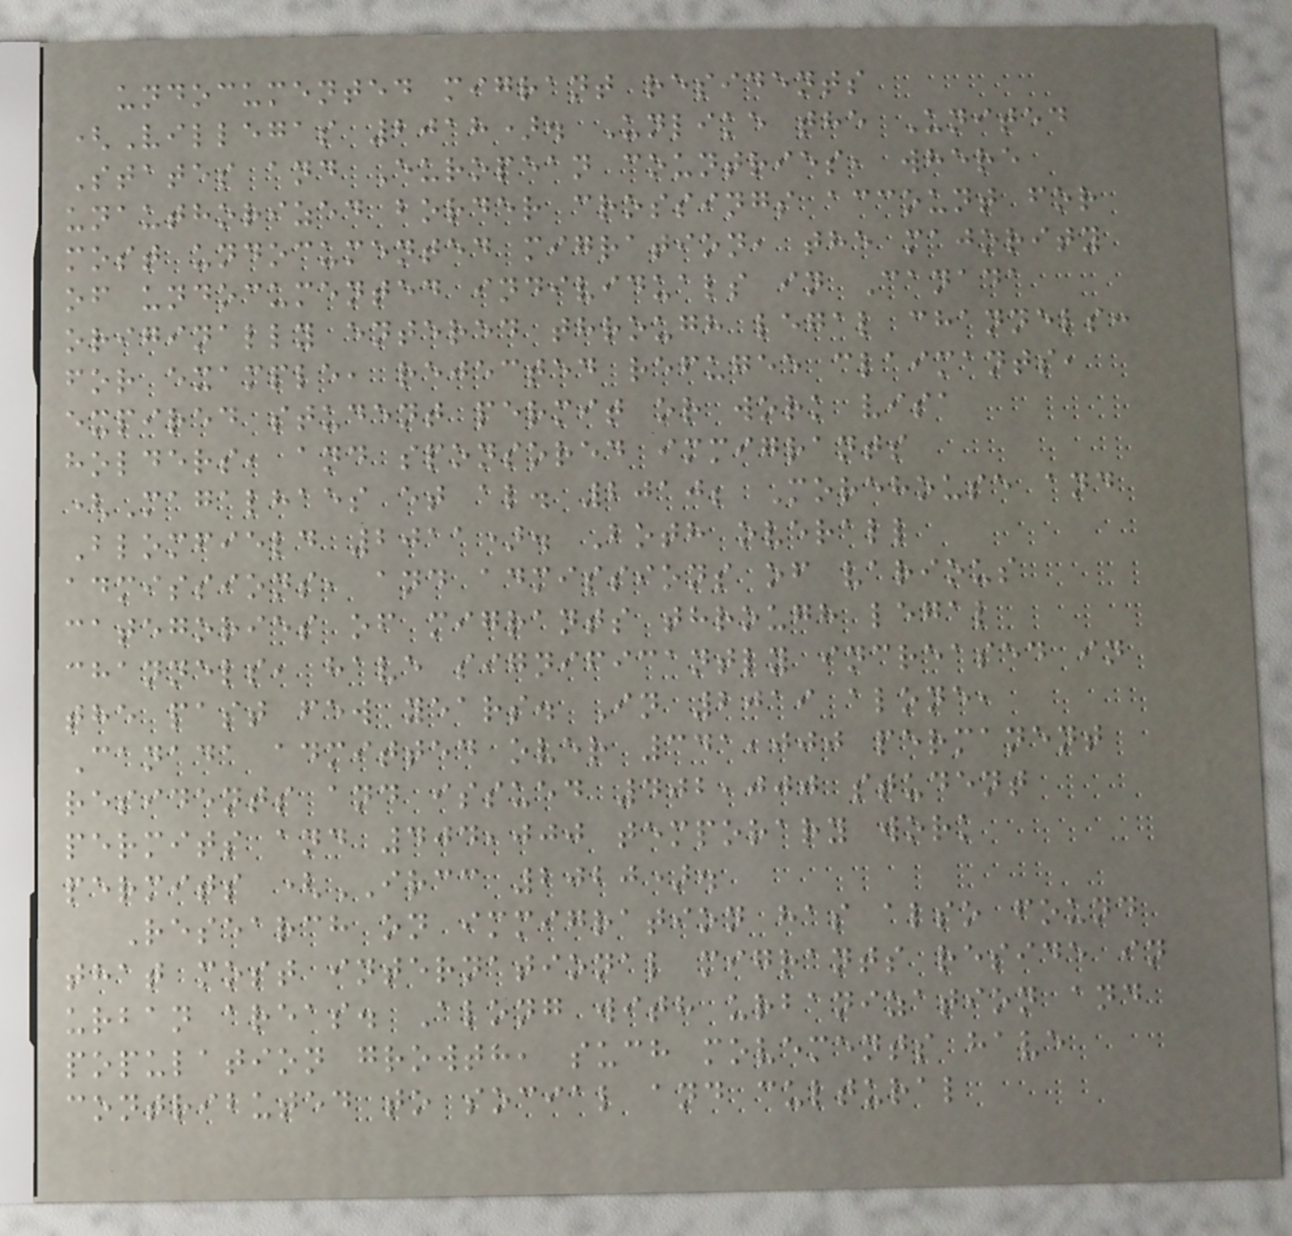undocumented migrant residents
(Villegas 2018). Unlike the United
States and European countries, where
unauthorized border crossings account for
most undocumented migration, the majority
of undocumented individuals in Canada
originally entered through legal channels:
for example, rejected refugee claimants,
expired student permit or work visa
holders, and sponsored immigrants
(Magalhaes et al. 2010; Morehouse and
Blomfield 2011). Both overall
admissions, and admissions of various
categories of migrants through legal
channels, have significantly increased in
the past few years. In 2019 alone,
Canada admitted over 341,000 permanent
residents and issued 402,000 student
permits and 404,000 temporary work
permits (IRCC 2020).
Research on immigration has also found
that most international migrants reside in
urban areas. Along with urbanization and
population growth, such movements have
contributed to social and cultural
